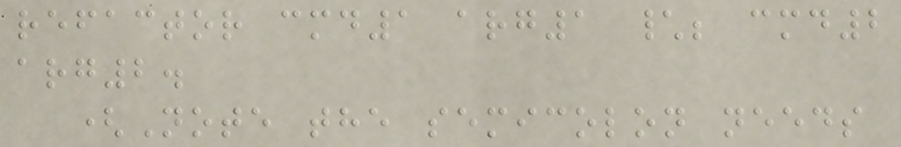refactor cmd1 arg1 \; cmd2
arg2.
(Note the semicolon needs
